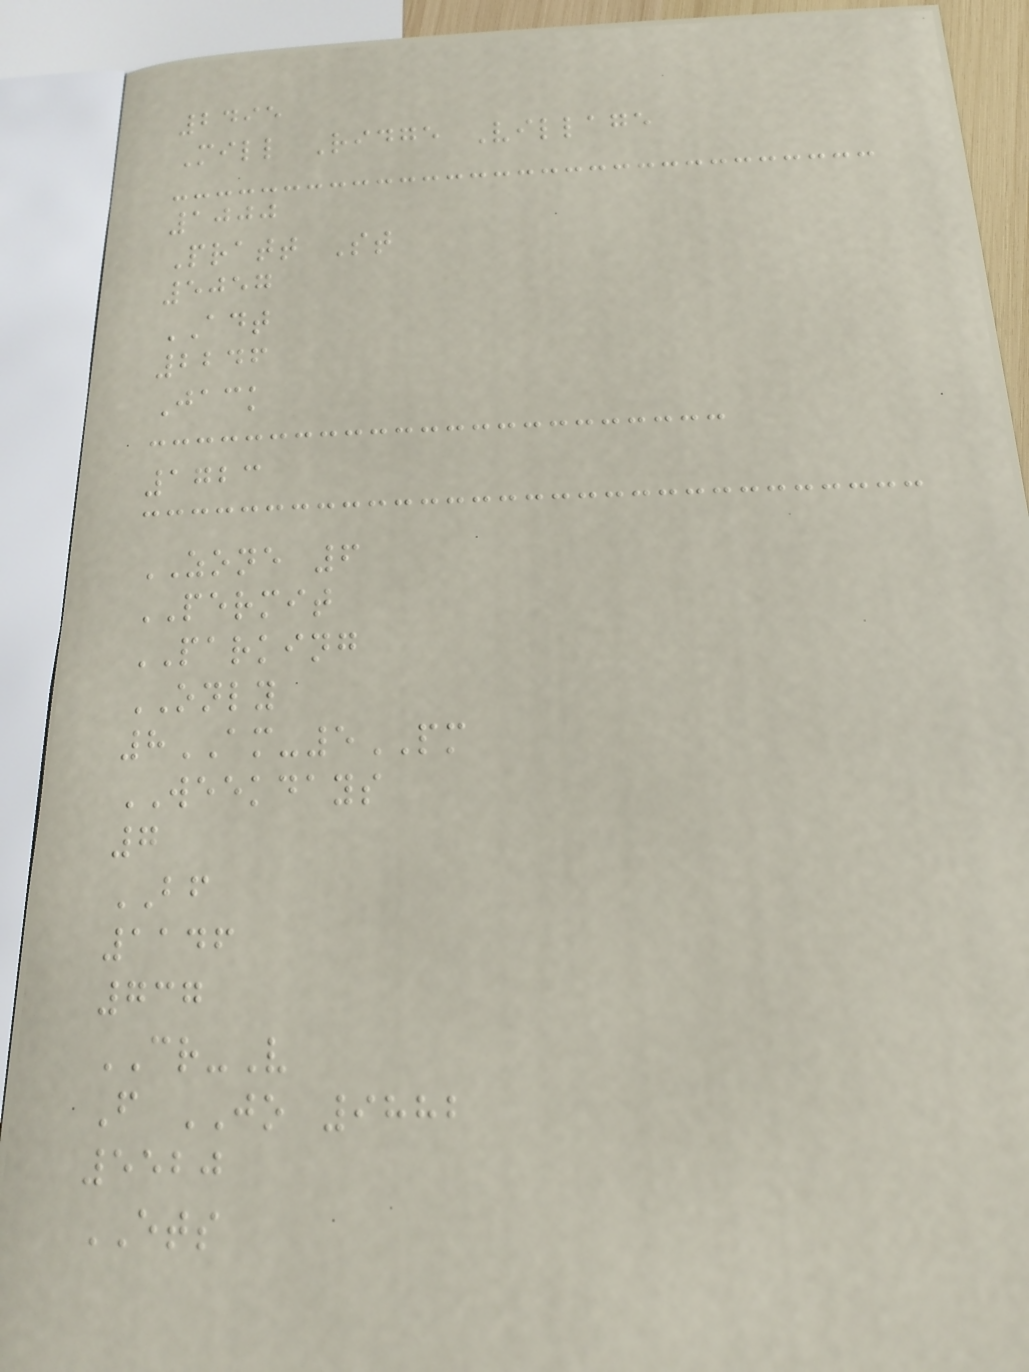2495
Mill Ridge Village
1000
Pratt St
5057
ADT
2246
Jack
1723
ZONE 6
PERMIT
PARKING
ONLY
8AM-5PM
WEEKDAYS
7
BF
1146
737
CR-V
F JO 9882
5520
ETS
